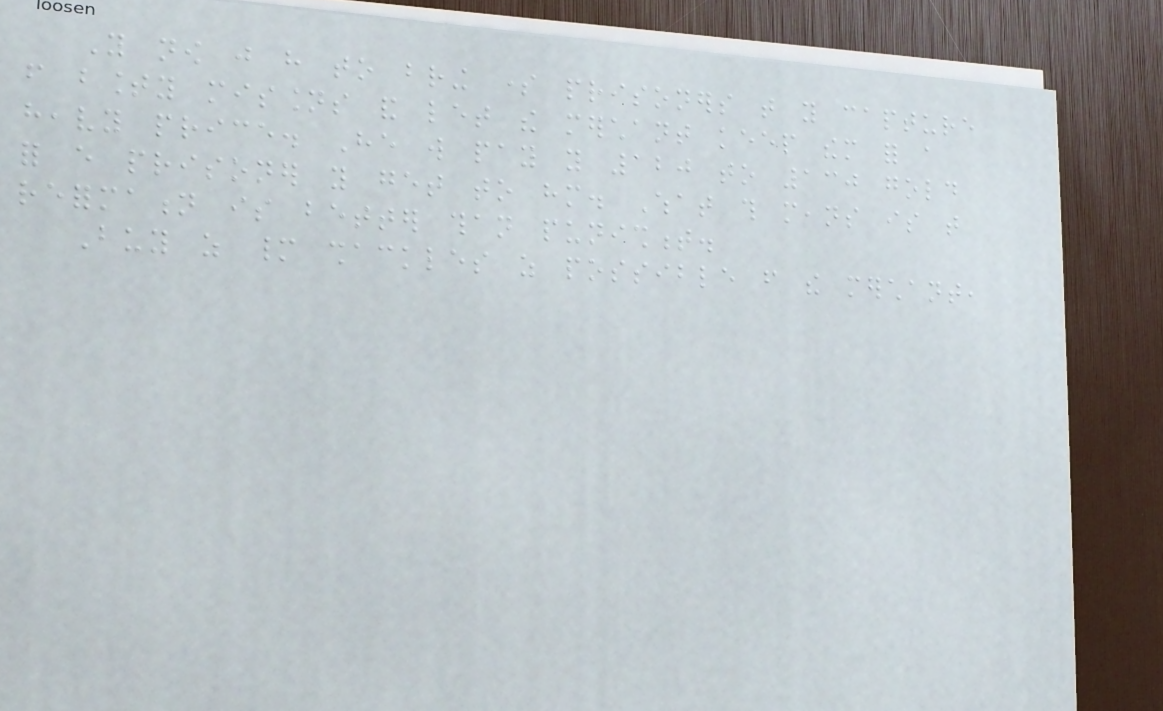You now just have to bring some prisoners that you capture
from bounty missions and let the merchant keep them for a
heavy price. He will pay you 120 to 130 gold
for every prisoner you get to him. What this means is that
reformation is better than punishment.
Buy as many shackles as possible from the merchant,
